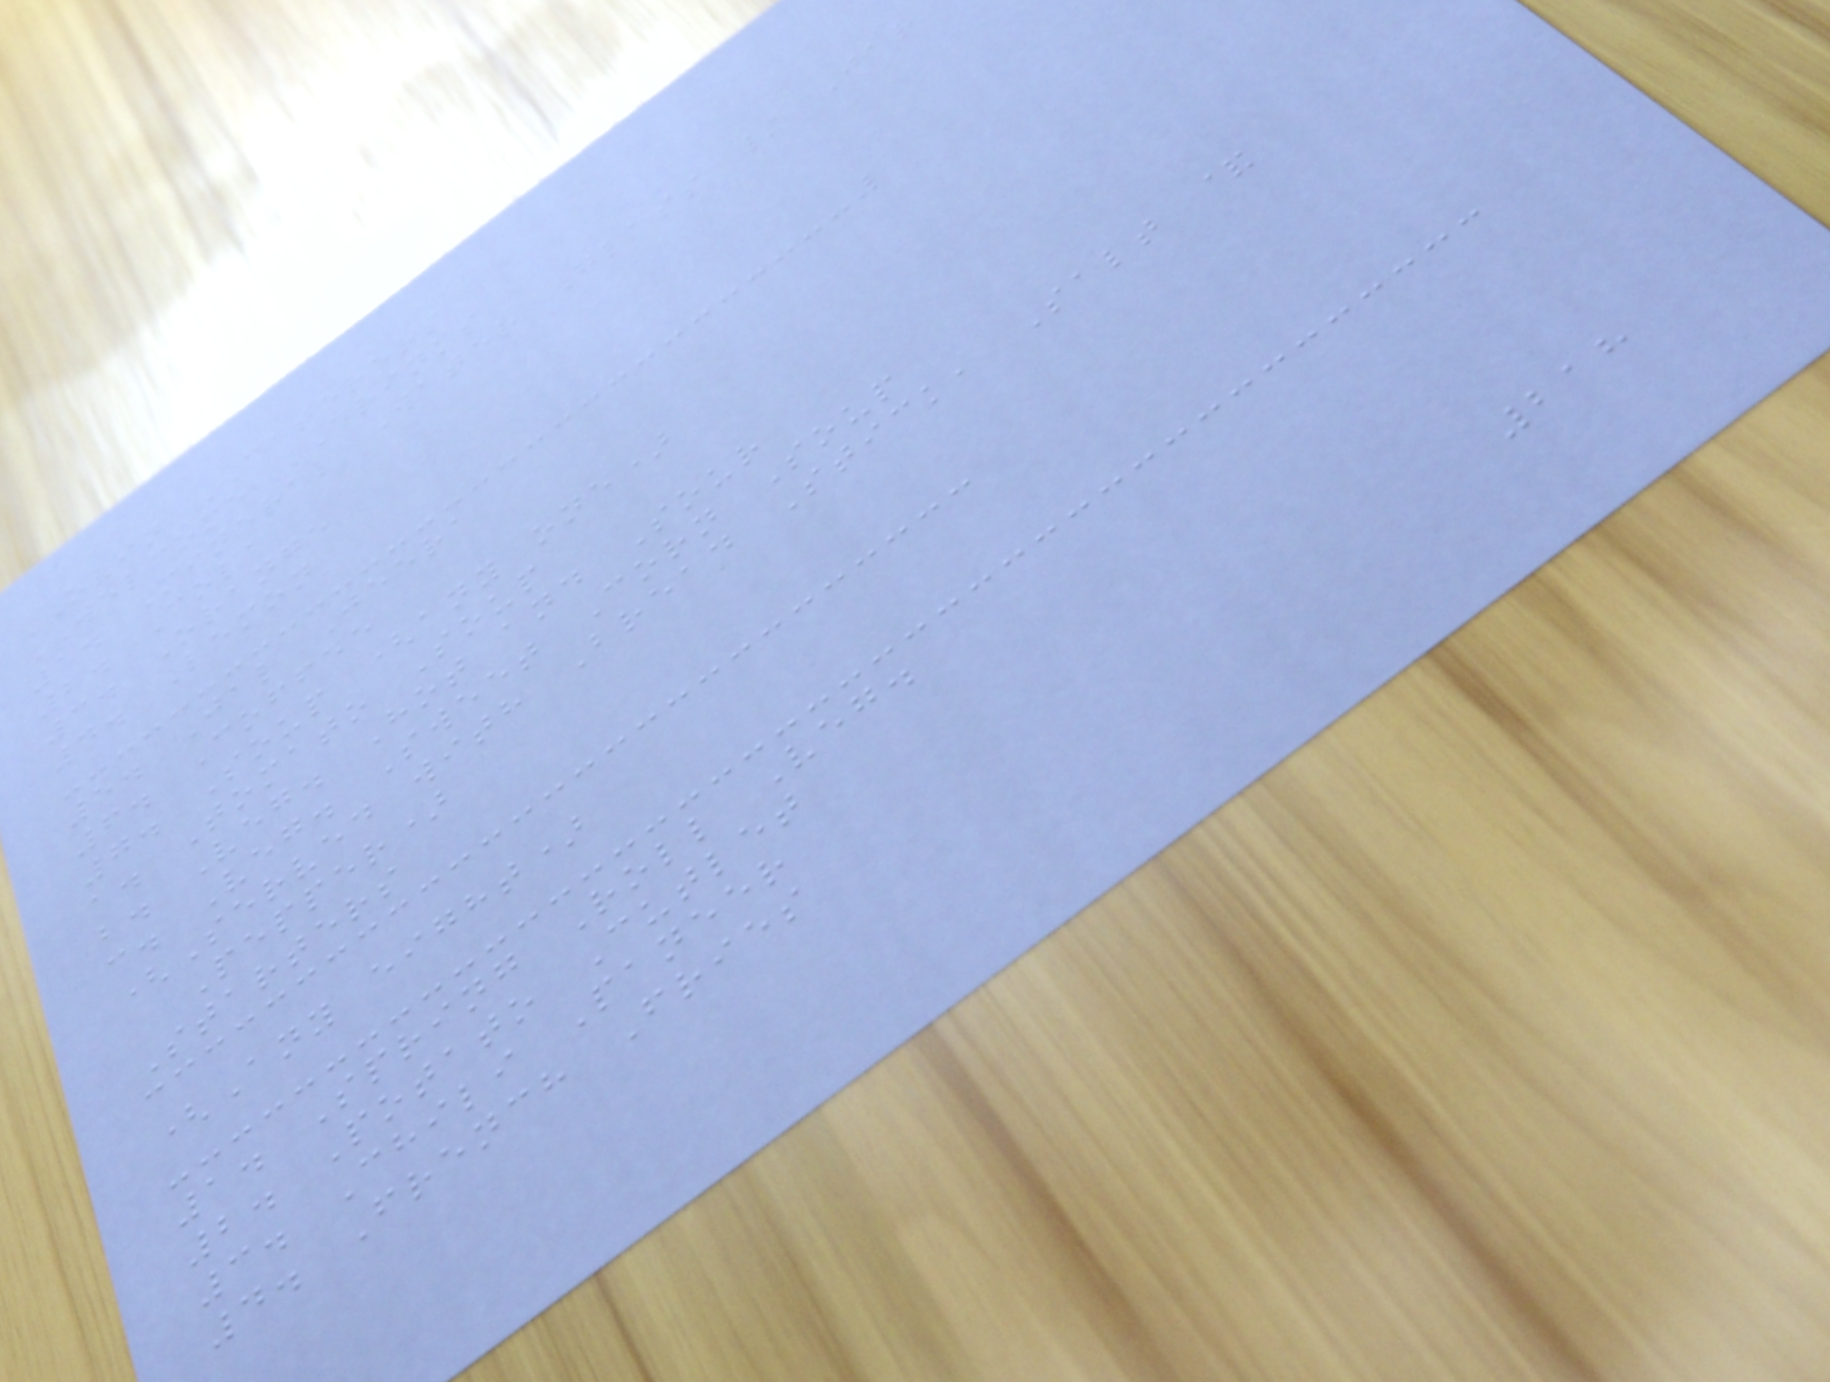OVIN CATERERS
WELCOME DRINKS
1. Mineral Water Glass / Jar
2. Cola
3. Orange
4. Lemon
5. Jal Jeera
6. Coffee
7. Soup (any one)
a. Tomato Soup
b. Veg. Hot and Sour
c. Veg. Sweet Corn Soup
(Served with Bread Stick, Salt &
Pepper)
Starters
(Any eight)
1. Spring Roll Veg.
2. Potato Cutlet
3. Chili Paneer
4. French Fries
218
